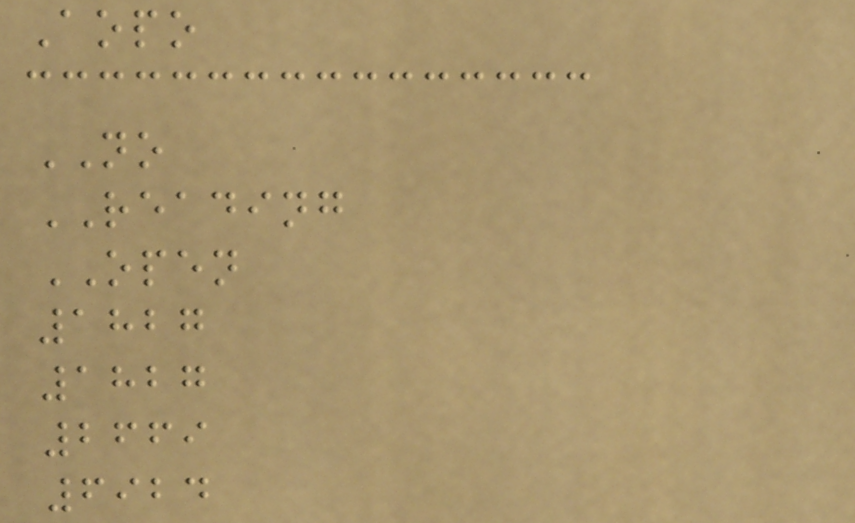Aopo
NO
READING
OPEN
1827
1827
2669
6924
